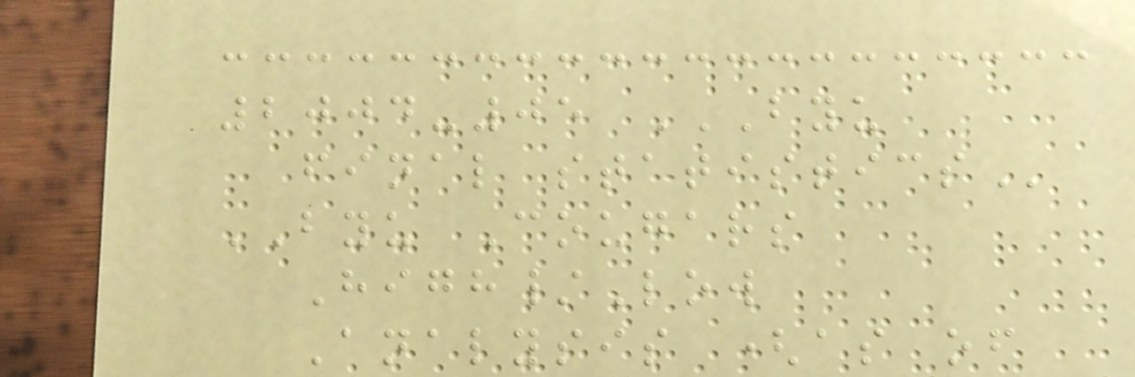2004-05 BYU
FINAL STATISTICS
BYU Cougars
High/Low
Analysis (as of
